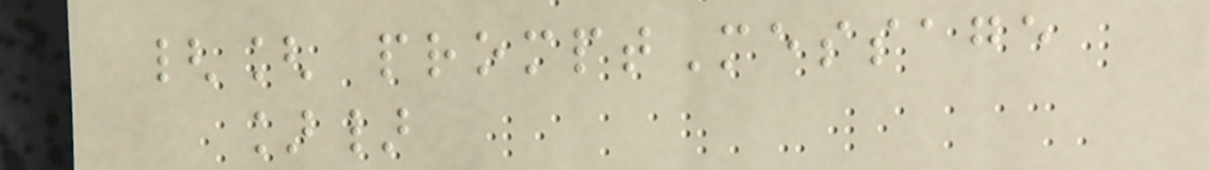{[ promptMessage
]}
